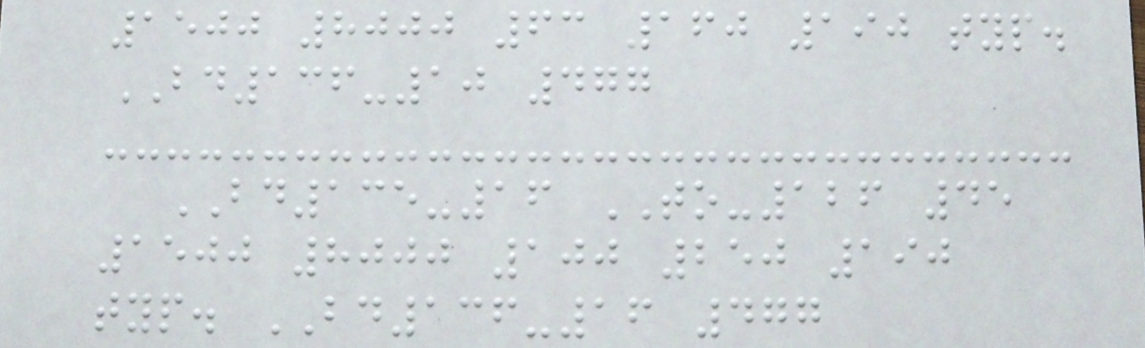1500 8000 63 160 190 typ.
BD136-10 477
BD135-16 TO-126 45
1500 8000 100 250 190
typ. BD136-16 477
